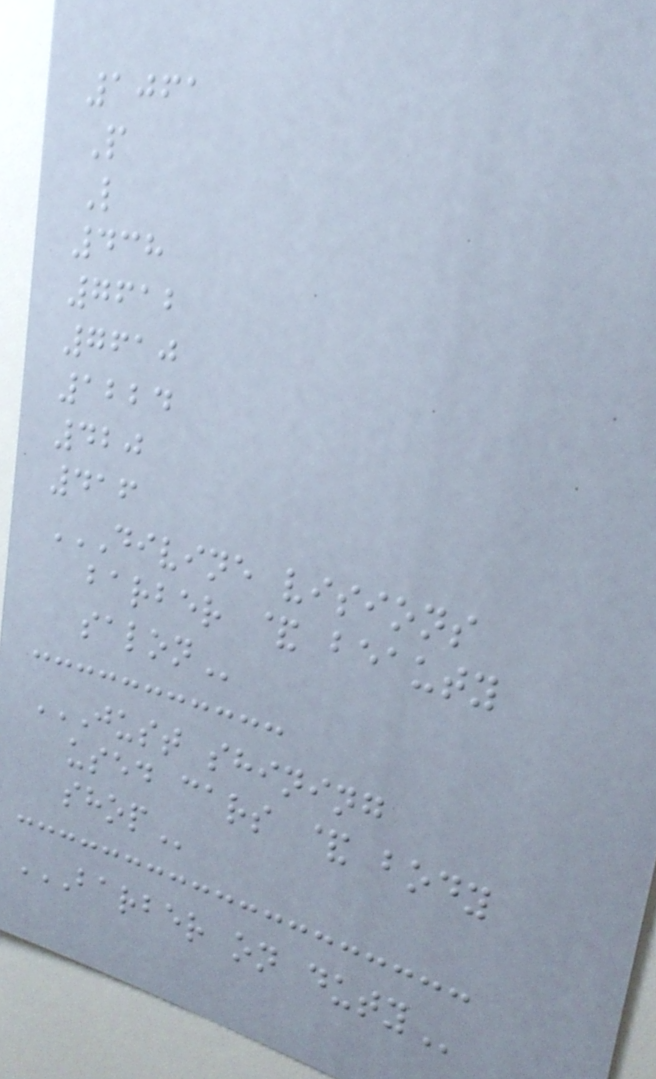1061
P
L
438
7612
7610
1224
420
416
DIVINE VISIONS
BARBER & BEAUTY
SALON
JUST SHINING
USED CARS & BODY
SHOP
BARBER ON DUTY
